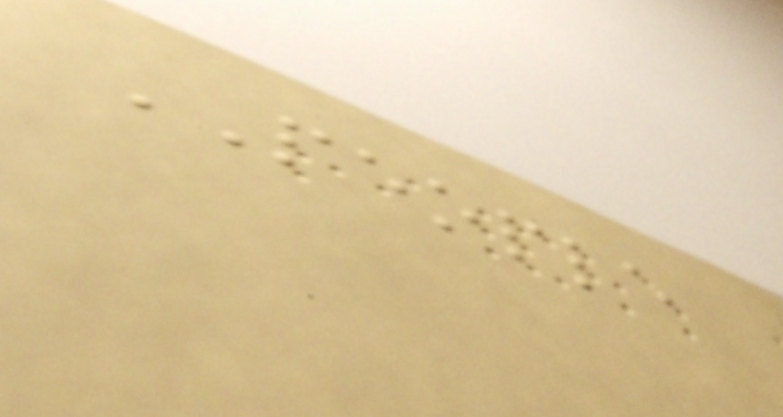PEOPLE
